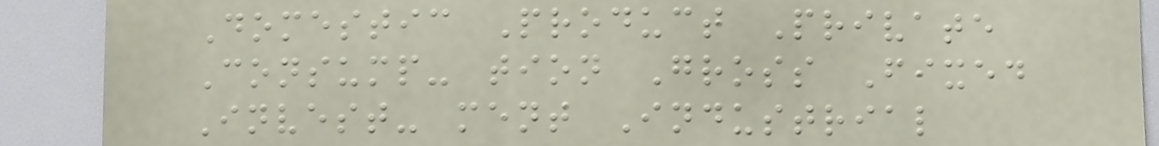Domestic Product Private
Consump- tion Gross Fixed
Invest- ment Industrial
